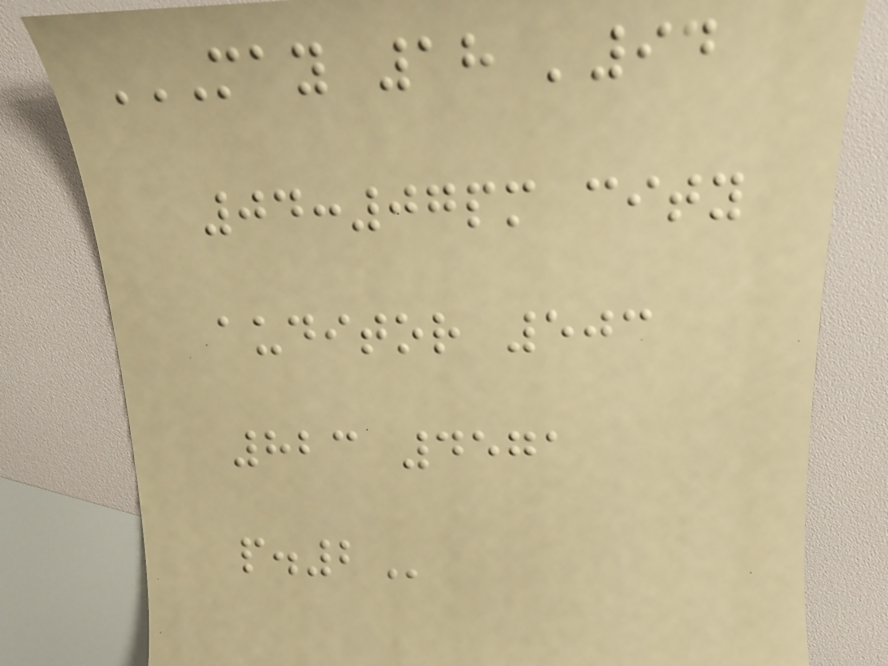MAY 18 '94
04:07PM CITY
AUDITOR 503
823 4571
P.2
